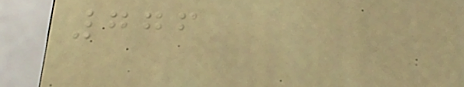776
